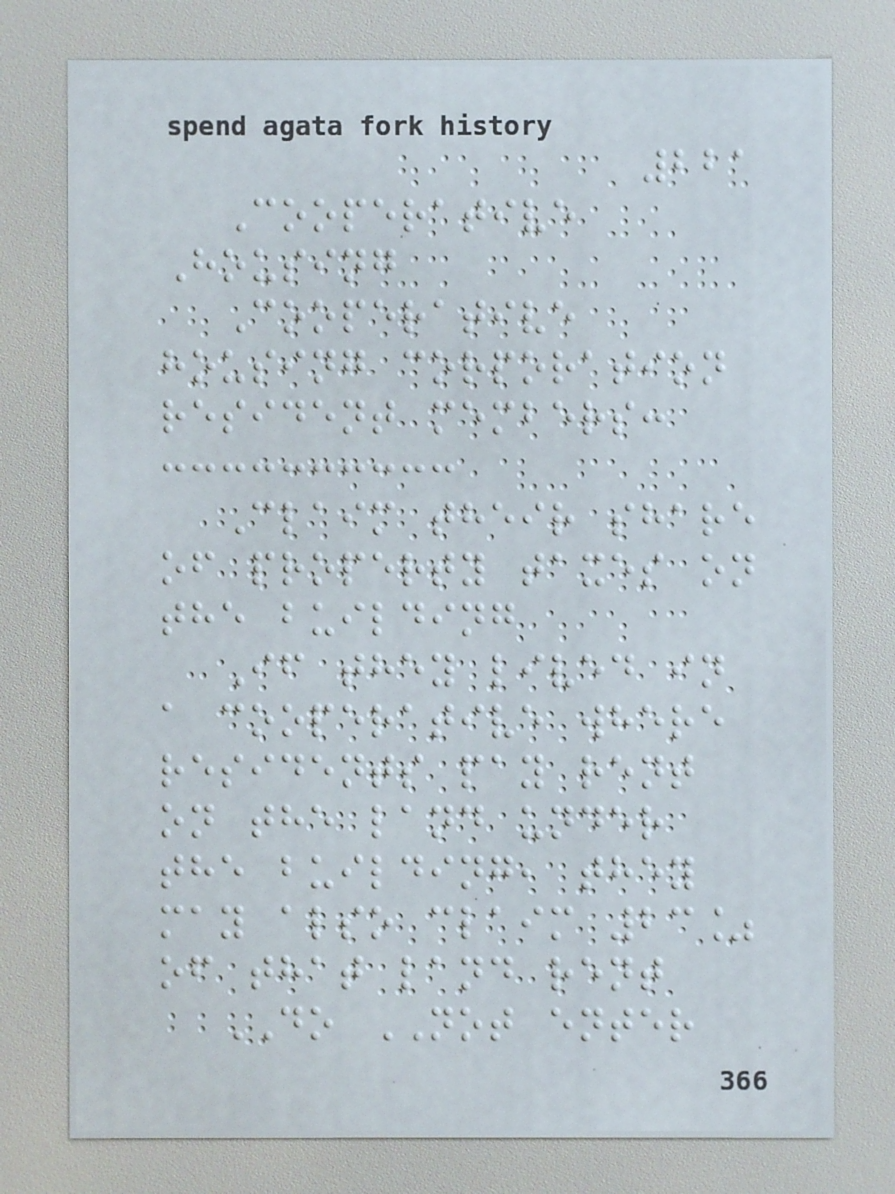221
Cooperative
Housing
Cooperative
housing corporation
resident members:
Claim their share
of property taxes on
the building
If they lived in
a cooperative where
residents pay rent
on the land under
the building, they
may also claim 23%
of that land rent
DO NOT enter
